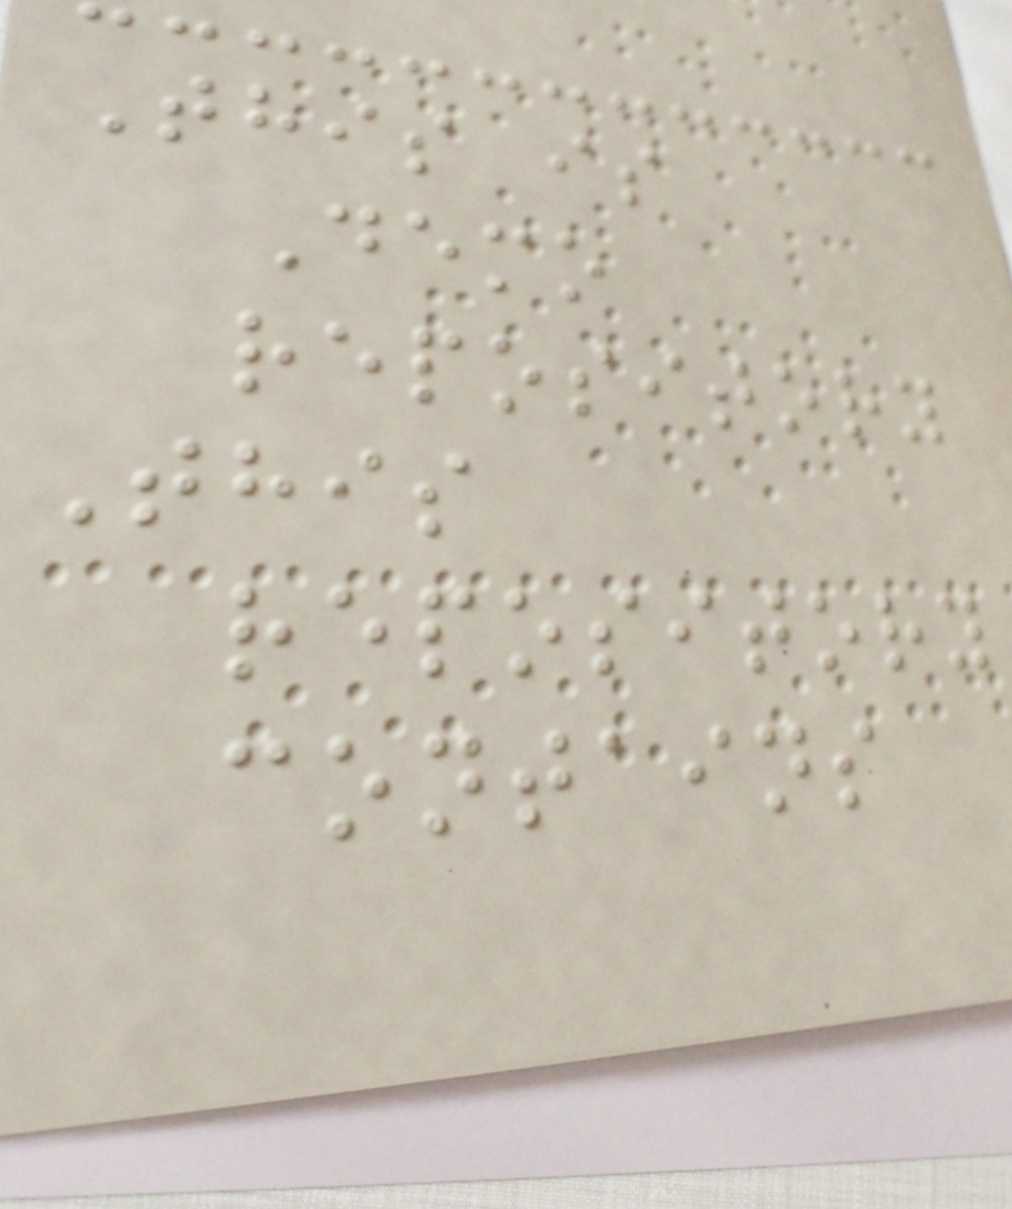This is
Demo
repository
This
repository
contains
